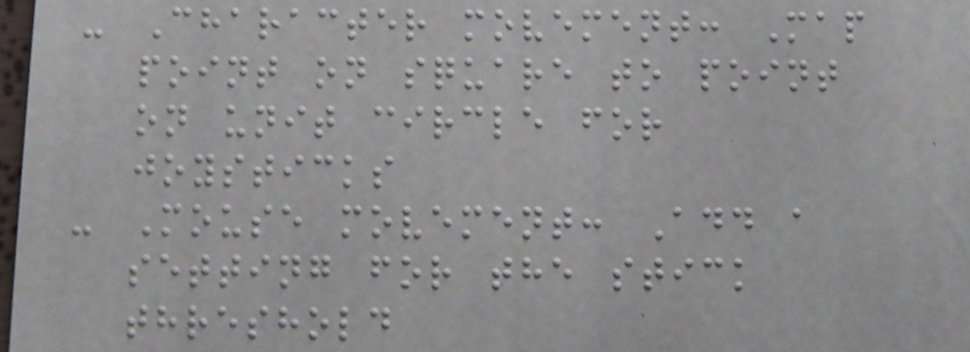- Character movement: Map
point on square to point
on unit circle for
joysticks
- Mouse movement: Add a
setting for the stick
threshold
